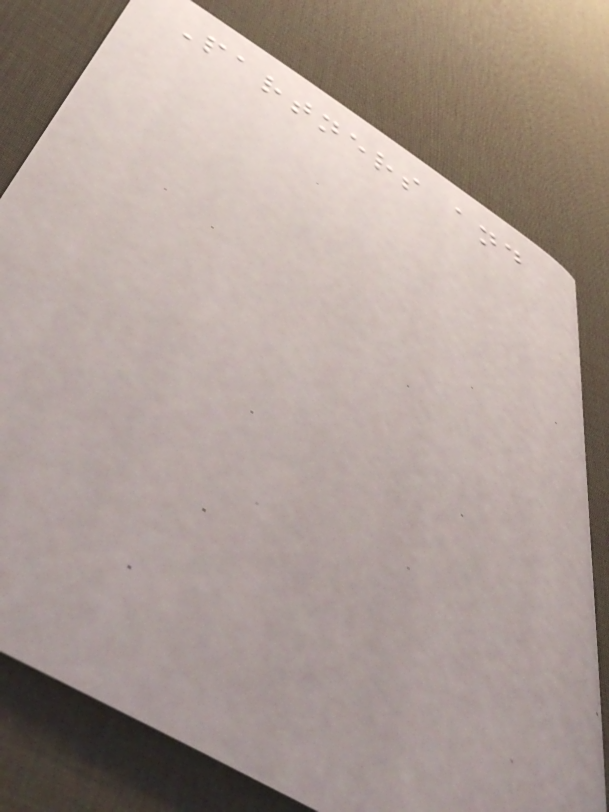Partners and
